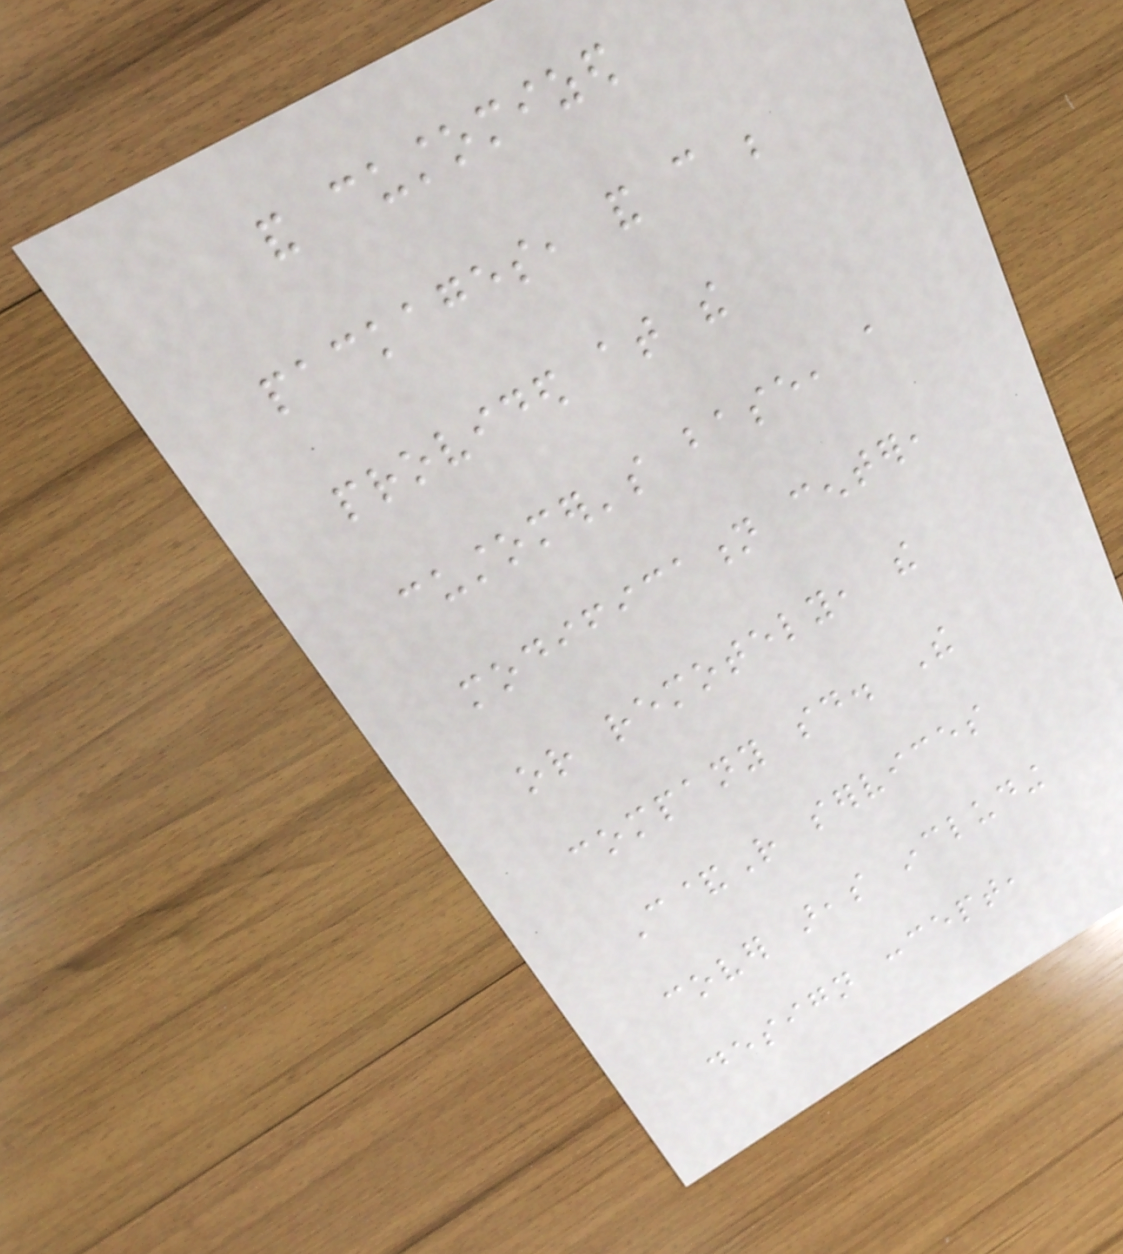and customized
packages, and can be
provided at the
customer's base, a
modification center,
or remotely, the
company said. The
C&R services
cover areas including
design concept,
